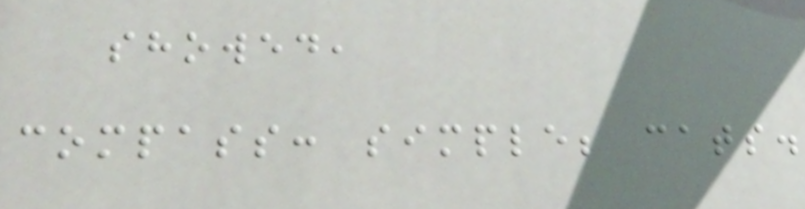showed,
compass: simple; cats.
